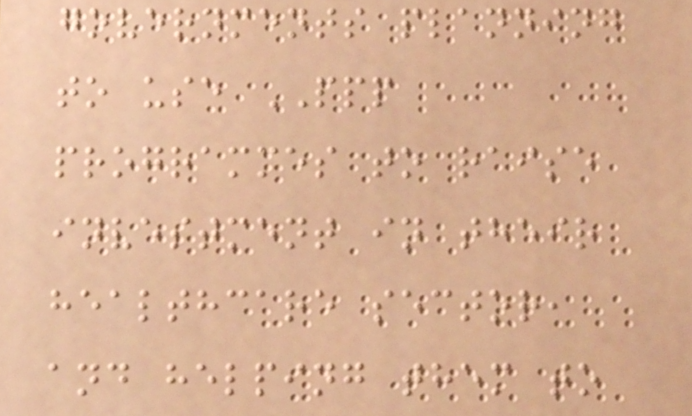governments planning
to use PPP
programmes to raise
investment in their
healthcare sector,
and helping them to
